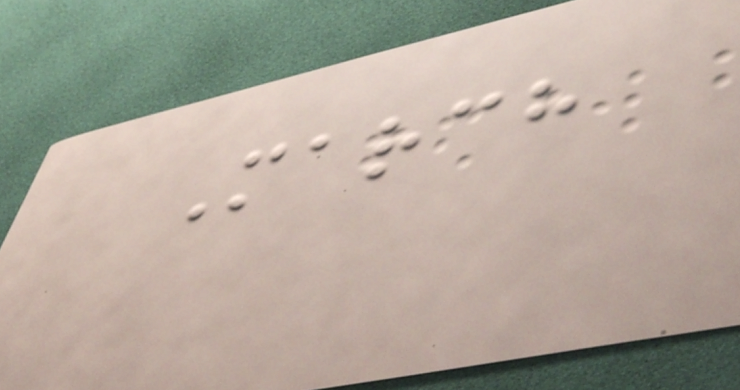March
